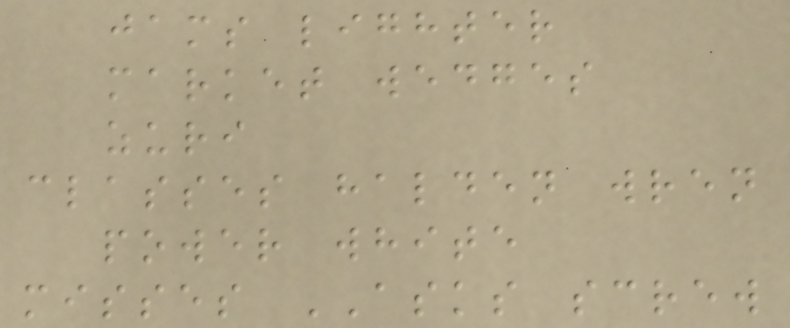jams lighter
market wedges
zuri
classes halden wren
power white
misses ASKS screw
